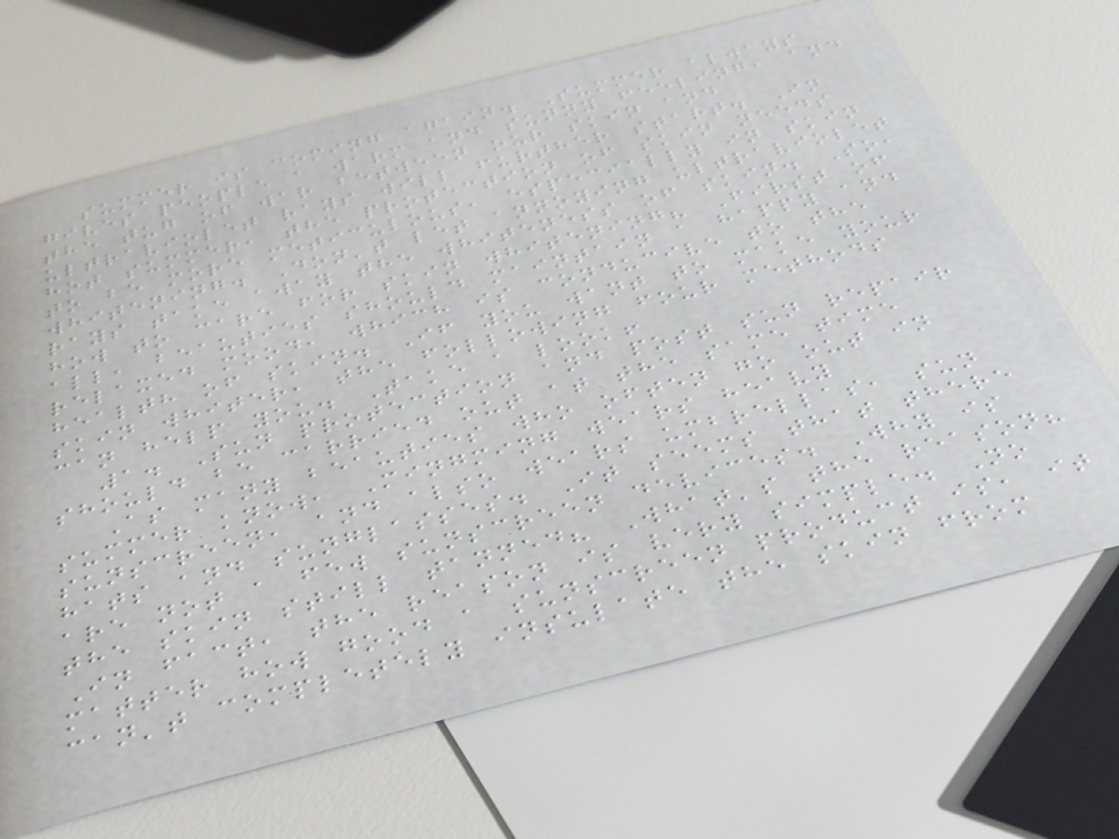summer is coming again. Summer always
gives people a warm and sunny feeling, and
the tug of war between our skin and
ultraviolet rays will further start. In
hot summer, the protection of skin needs
to be more meticulous, especially in skin
whitening. Don't let annoying ultraviolet
rays take away the whiteness of skin. So,
how to care for skin whitening? First of
all, beauties should maintain a happy and
relaxed mood, which is conducive to the
health of skin. If you want to make your
skin whiter, the following four methods
can help you. Take a look!
1. Sun protection and post sun repair
should be carried out at the same time
As many beauties who often go out in
summer know, Mingming wears heavy
sunscreen, and also wears umbrellas, sun
hats and sunglasses. It seems that there
are not a few sunscreen devices. Why is
the skin still tanned? What's the reason?
In fact, the reason is very simple. No
matter how good a sunscreen product is, it
can't completely insulate the skin from
